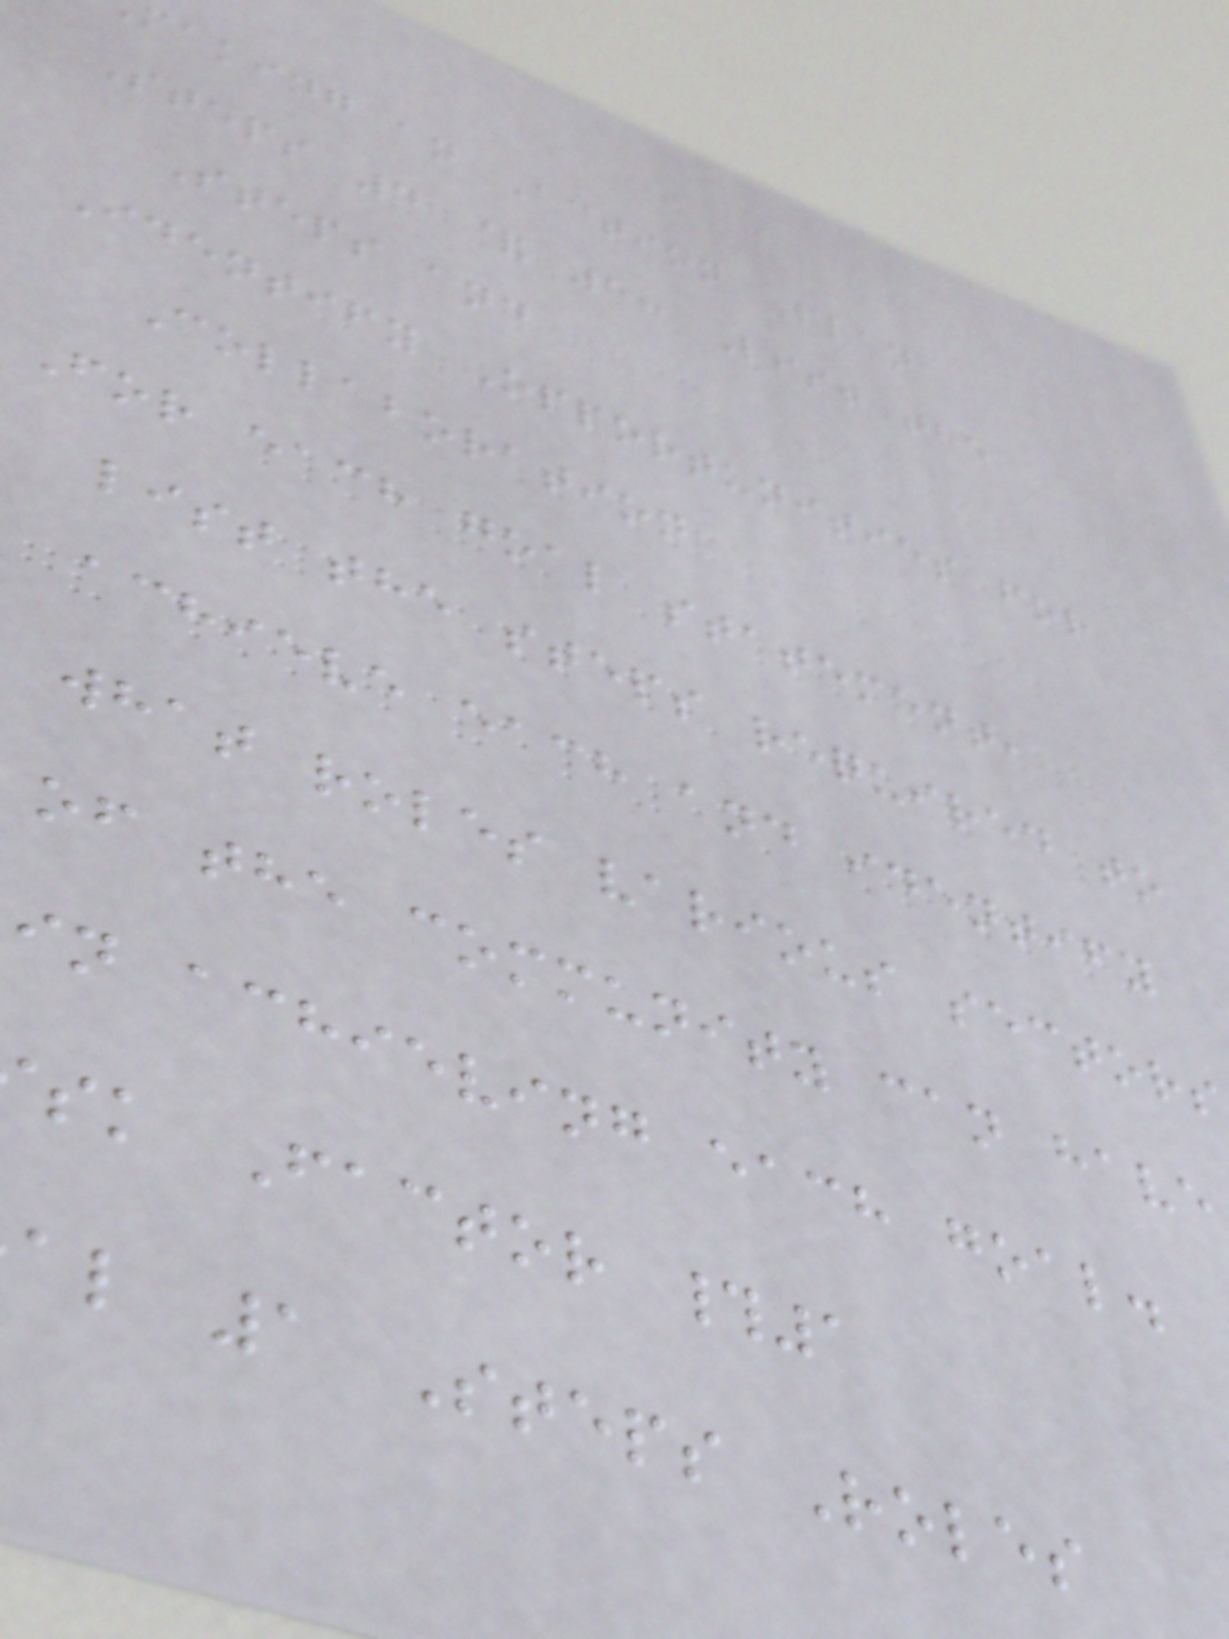making an Action Plan
Steps 4 & 5: List the
Steps and
Identify Opportunities for
Collaboration
For each goal statement,
list the steps required to
achieve each and identify
what roles various sectors
of the community can have
in achieving each goal.
sk Factor #1
al 1 Steps Roles
